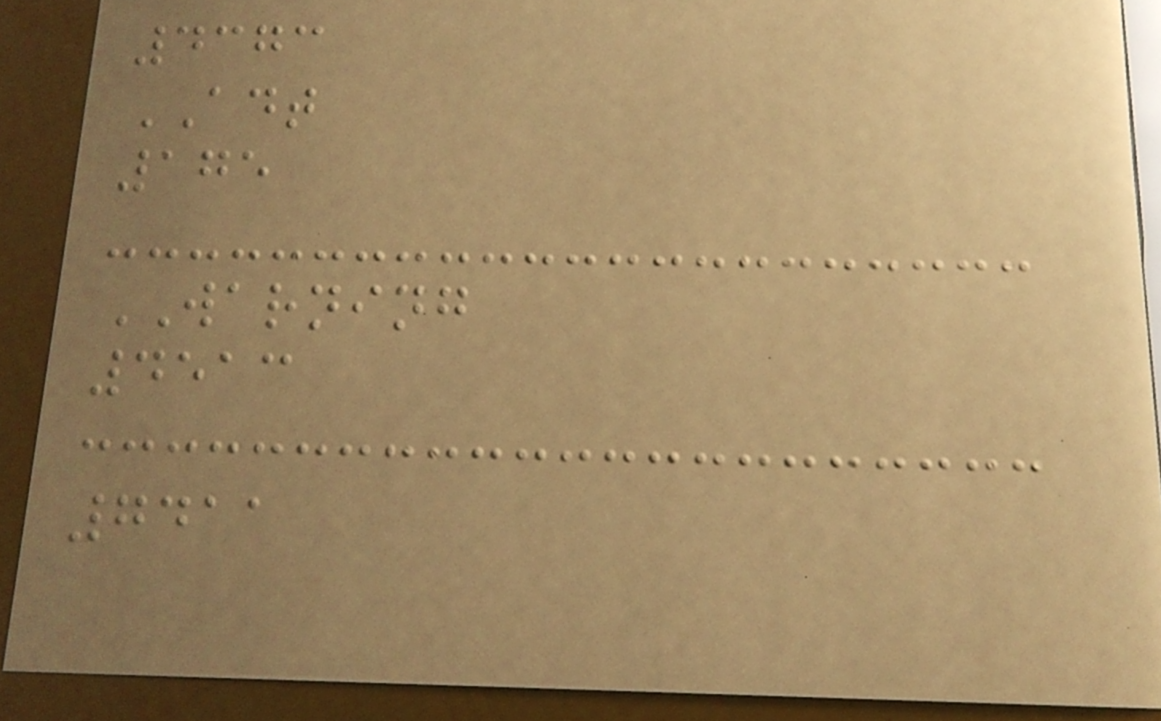4373
ADT
175
WARNING
4513
7411
